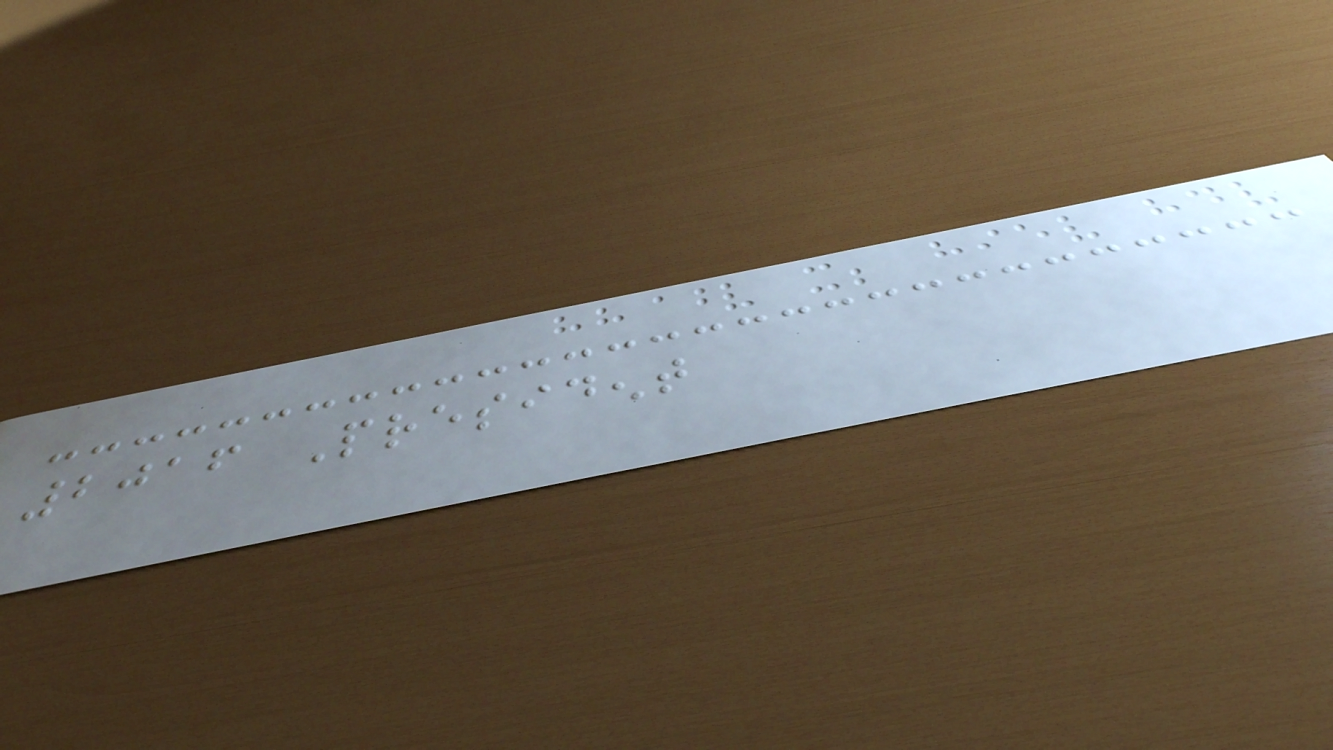2016 President
